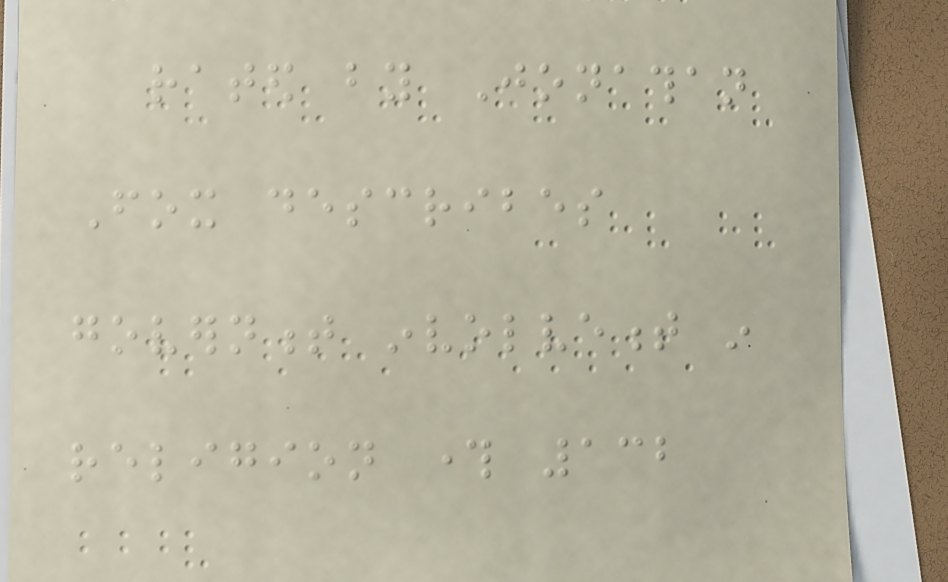rated by Jonathan
Fox describes
government involvement in
religion through 132
